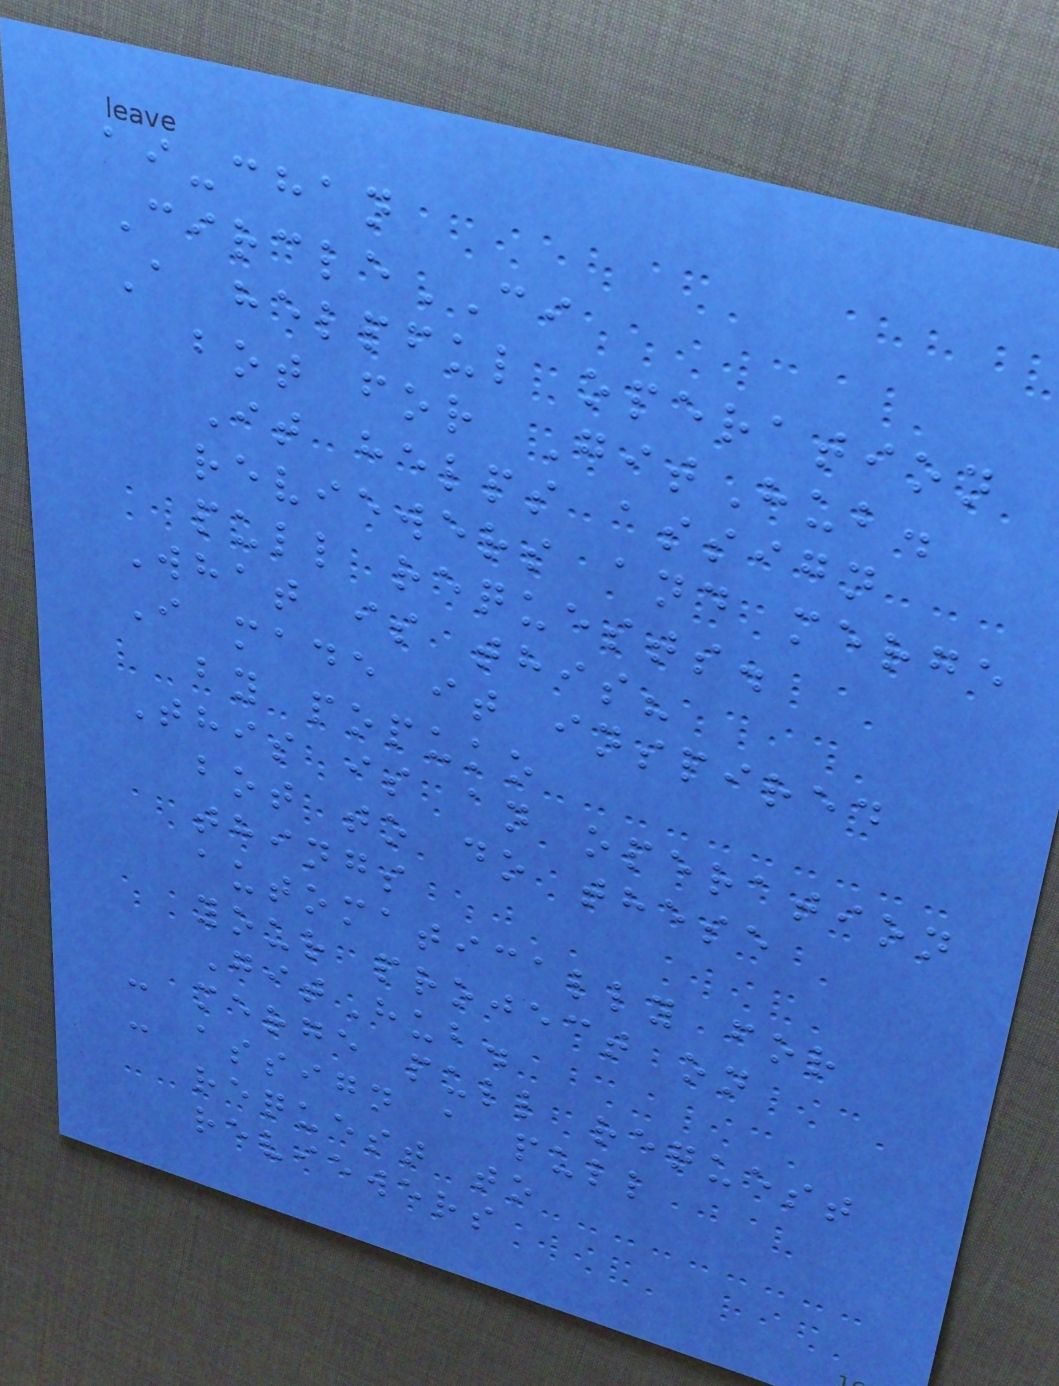ai-chan
CircleCI
A helpful operation
bot for GitHub.
It helps assign
reviewers and merge
pull requests.
What is this?
I made it inspired
by popuko
This is an operation
bot to do these
things
automatically for
your project on
GitHub.
- merge pull request
- assign a pull
request to
reviewers
